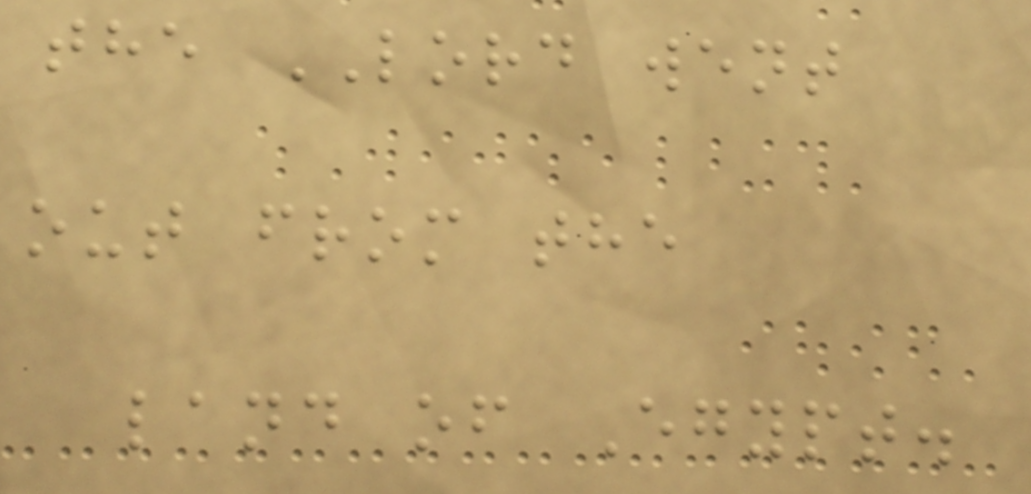the LORD went
out from the
land of Egypt.
